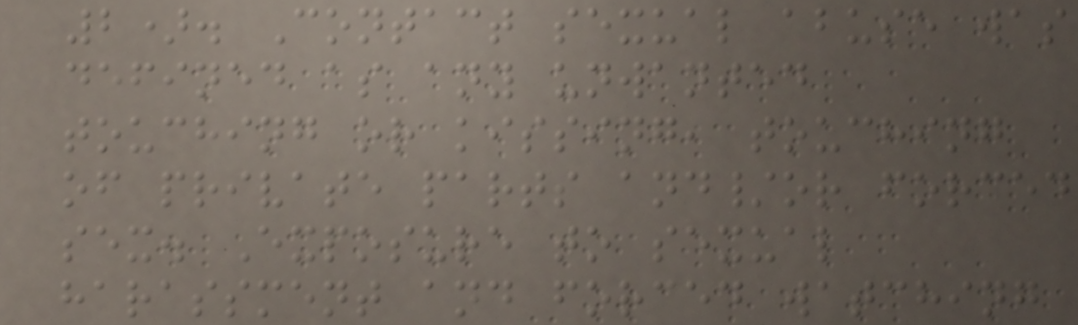2). Contact sexual abuse was
defined as any unwanted
touching or kissing, touching
of private parts and/or forced
sex. Exposure to sexual
harassment and forced watching
